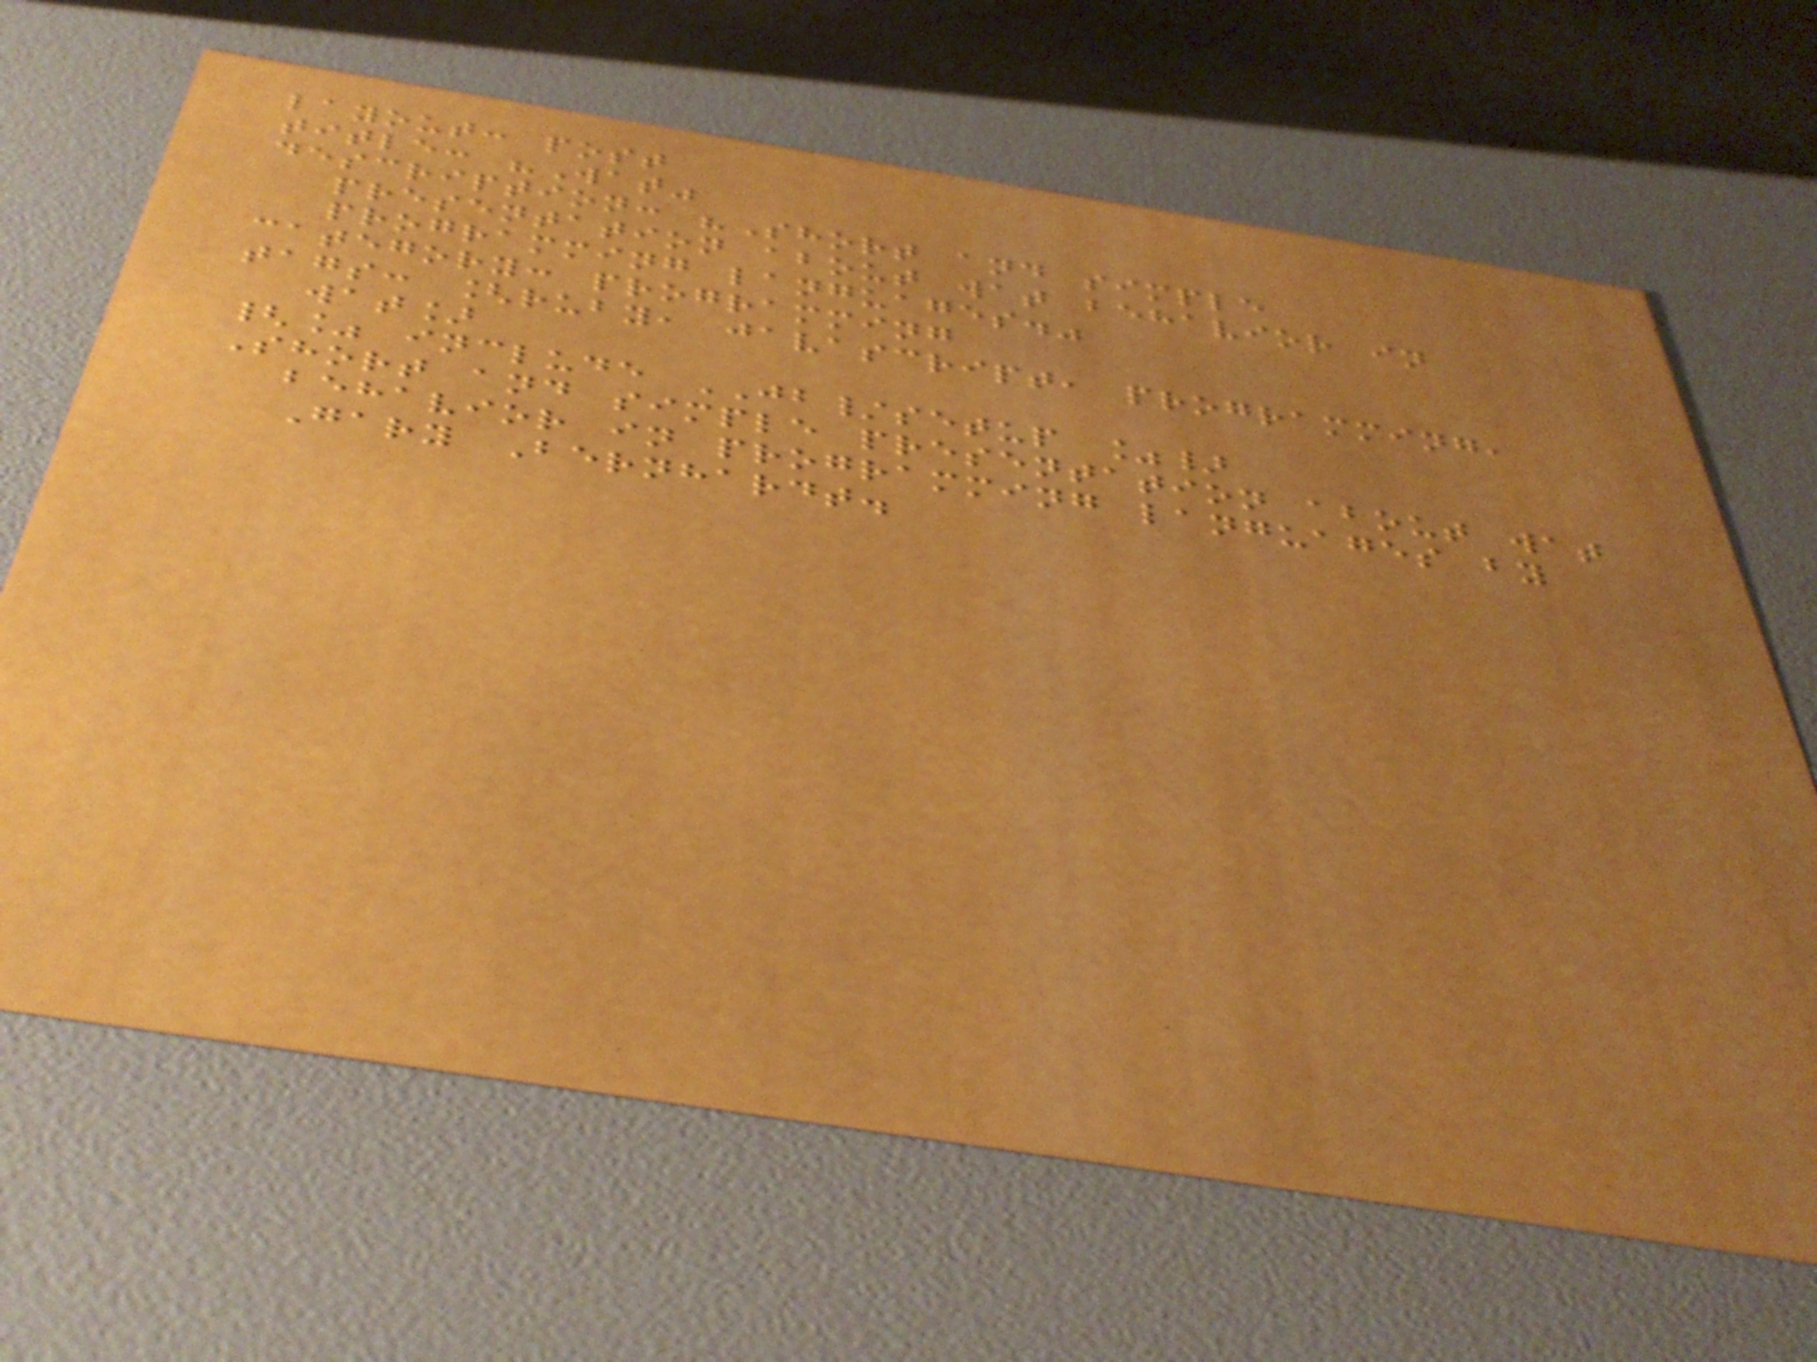layout: post
title: "Wat"
description: "Short and simple
presentation about wat behavior in
programming languages."
category: programming
tags: [ruby, javascript, programming,
wat]
{% include JB/setup %}
Short and simple presentation about wat
behavior in programming languages by
Gary Bernhardt.
